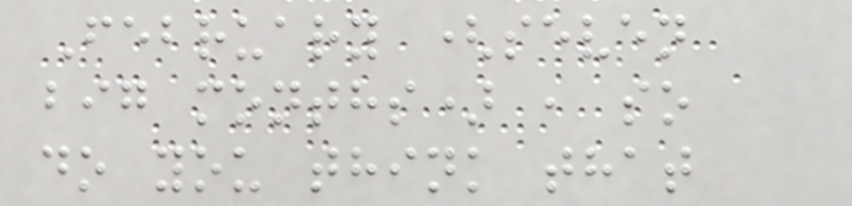February (seven
big months) , so
do you think that
